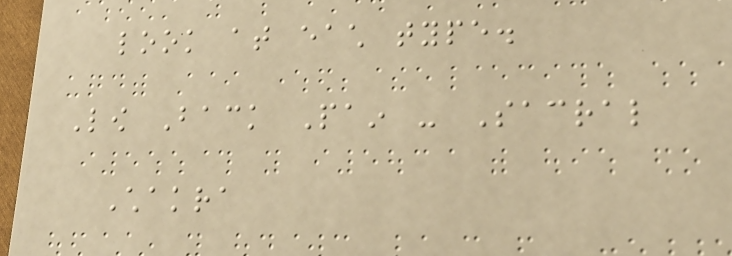look at each type.
Low Back Pain - Sacral
Chakra
